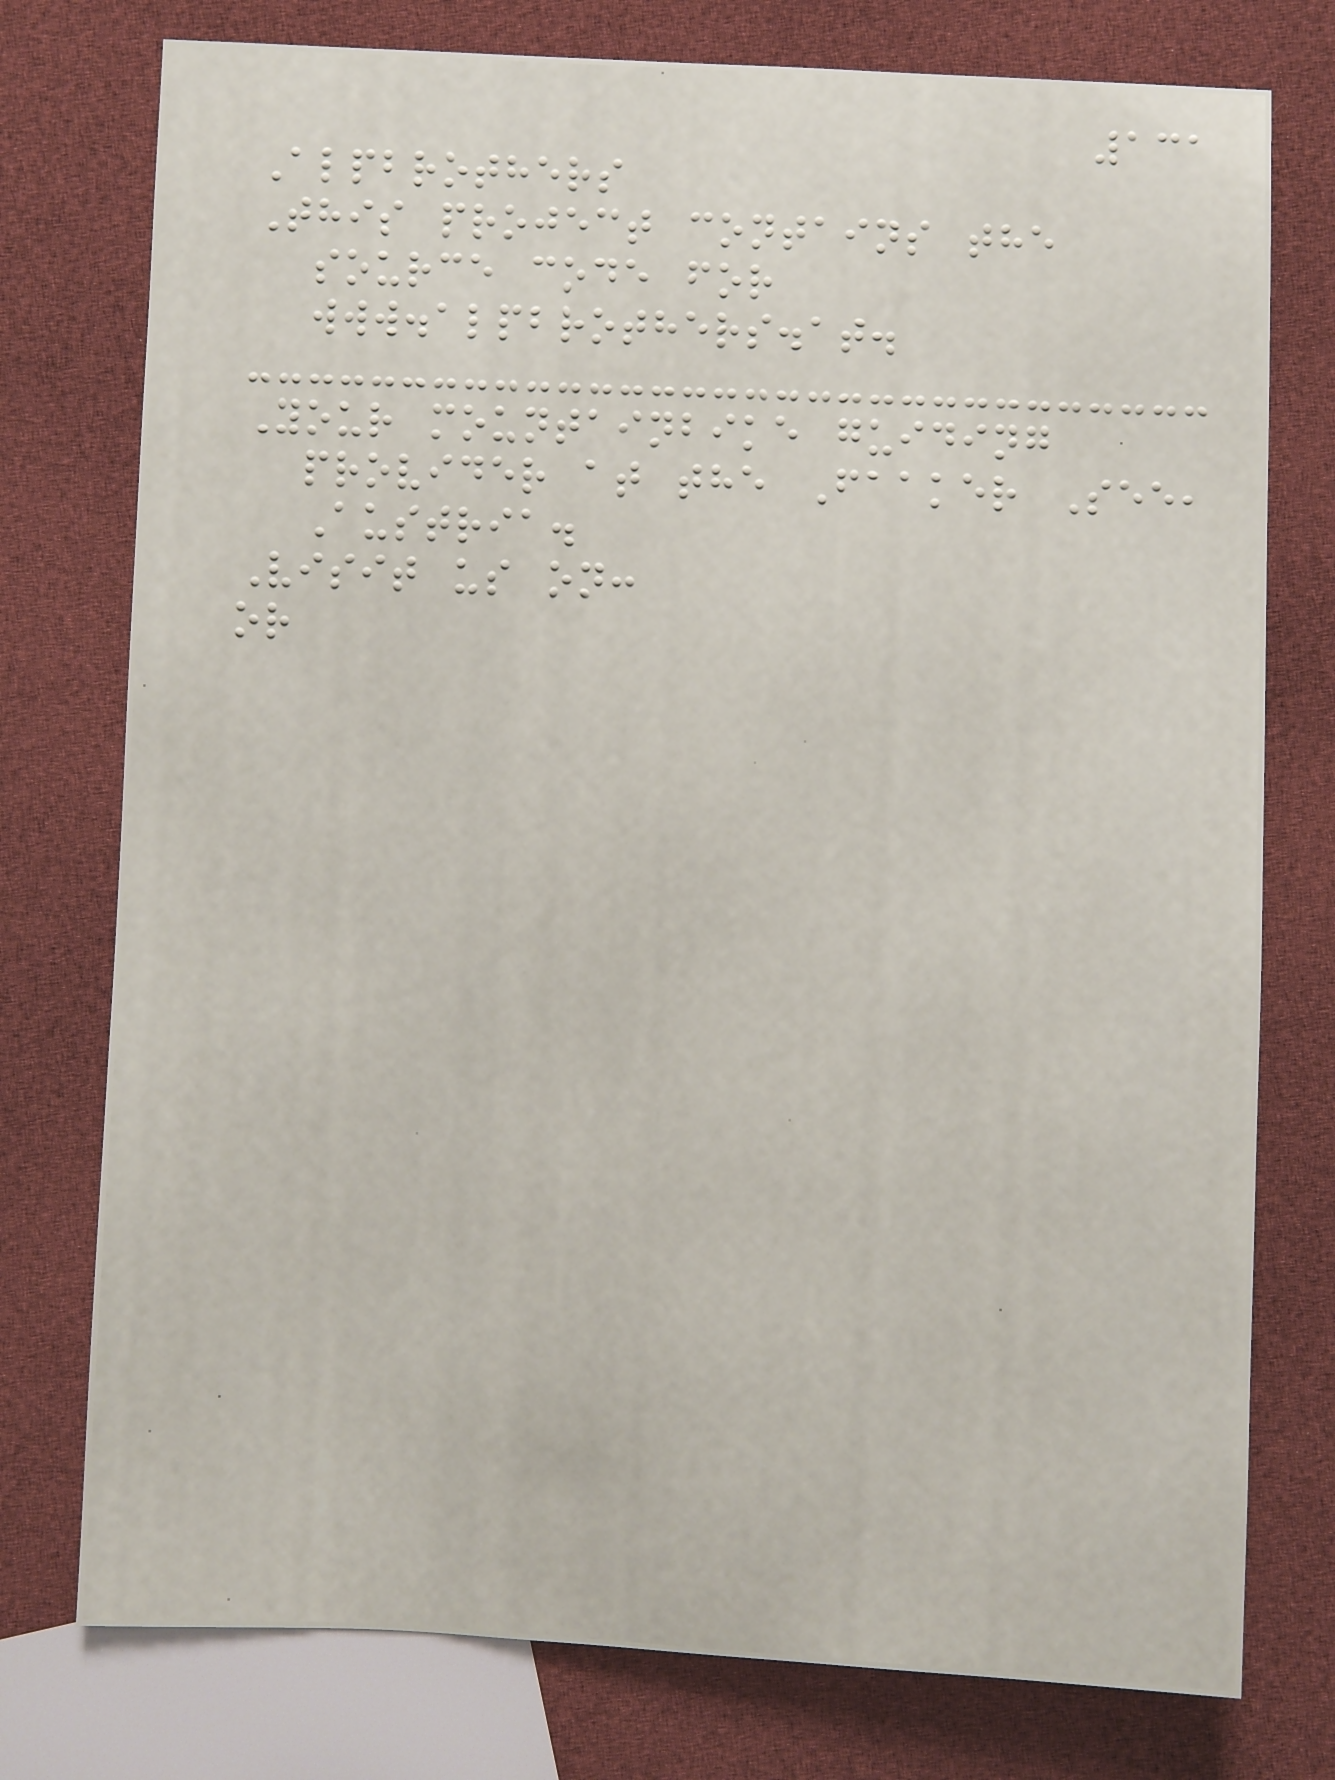131
Alpbrothers
This project contains the
source code for
www.alpbrothers.at.
Your mountainbike guiding
provider at the Faaker See,
Austria.
Visit us on:
or
